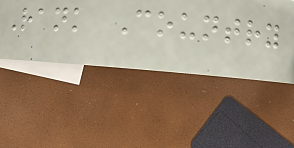Rank Country
